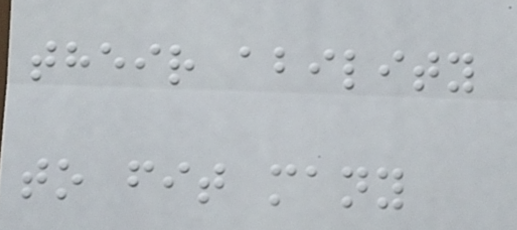their ability
to fit many
